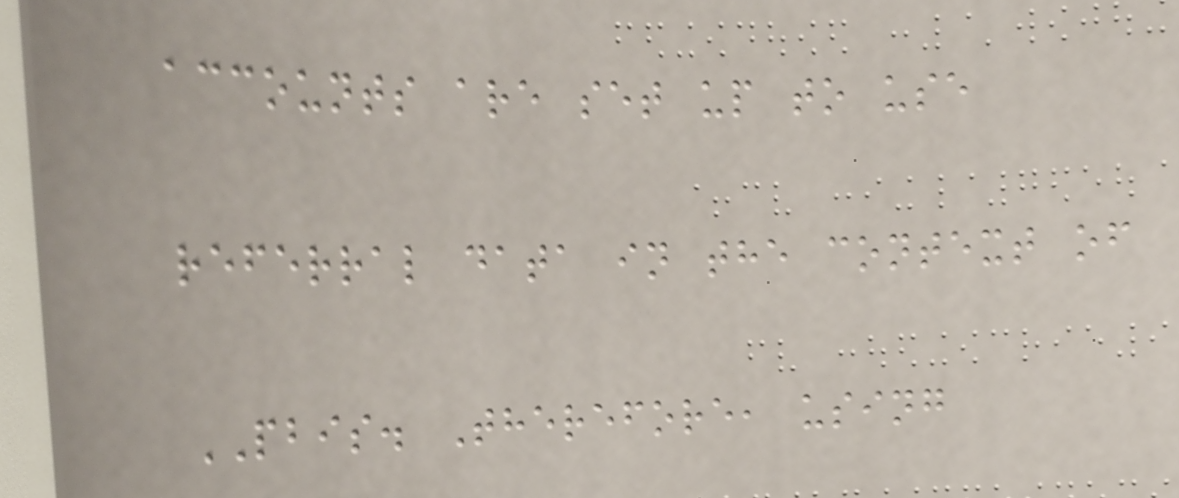accounts are set up to use
referral data in the context of
PBIS. Therefore, using
